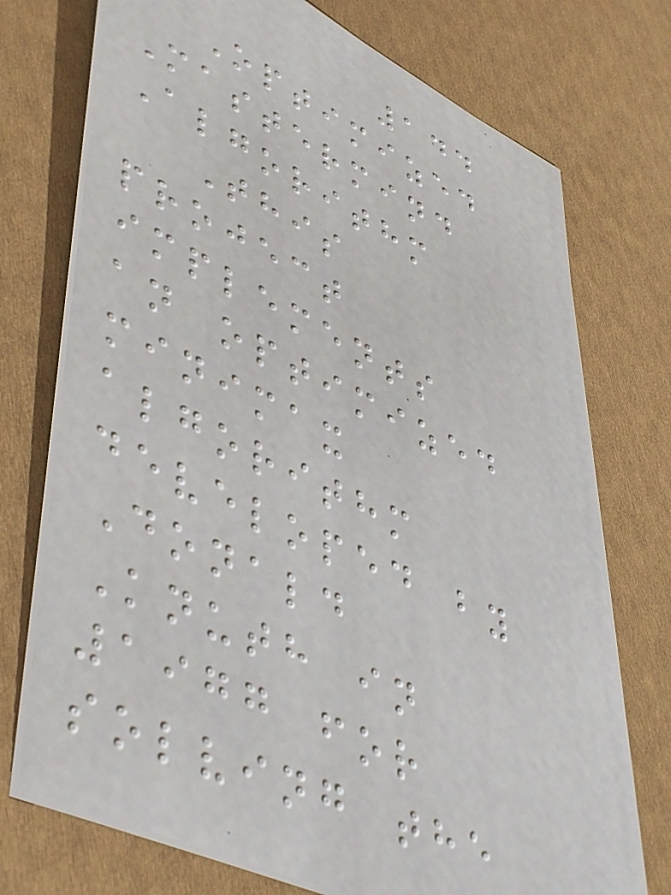144
Optimized
Mastermind
Algorithm
This
project
implements
an optimized
minimax
algorithm
developed by
Donald
Knuth in
1977 for
solving the
